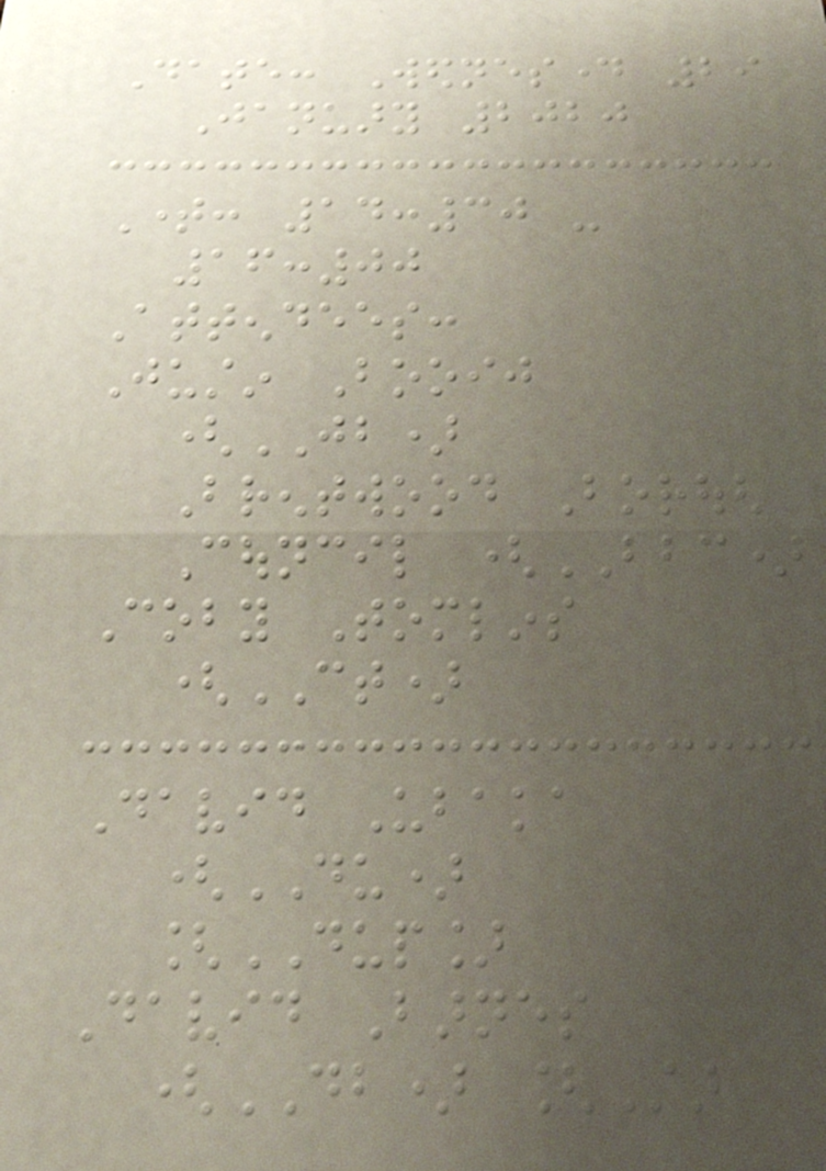Date: Wednesday 29
January 2020
Time: 14:30 -
16:00
Attendees:
Justin Booij
(JB)
Brentwood Borough
Council (BBC)
Coby Tomlins
(CT)
David Ubaka
(DU)
[DUP]
David Barnes
(DB) [Star
